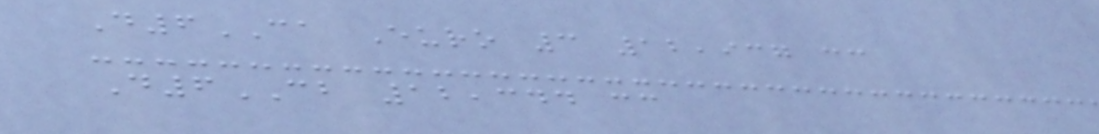D6CA Euro 3 12,937 cc
D6CB 12,344 cc
